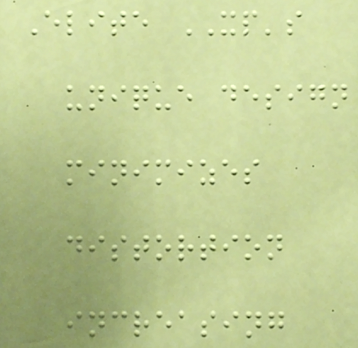Elite XP's
unique design
minimizes
distortion
increasing
